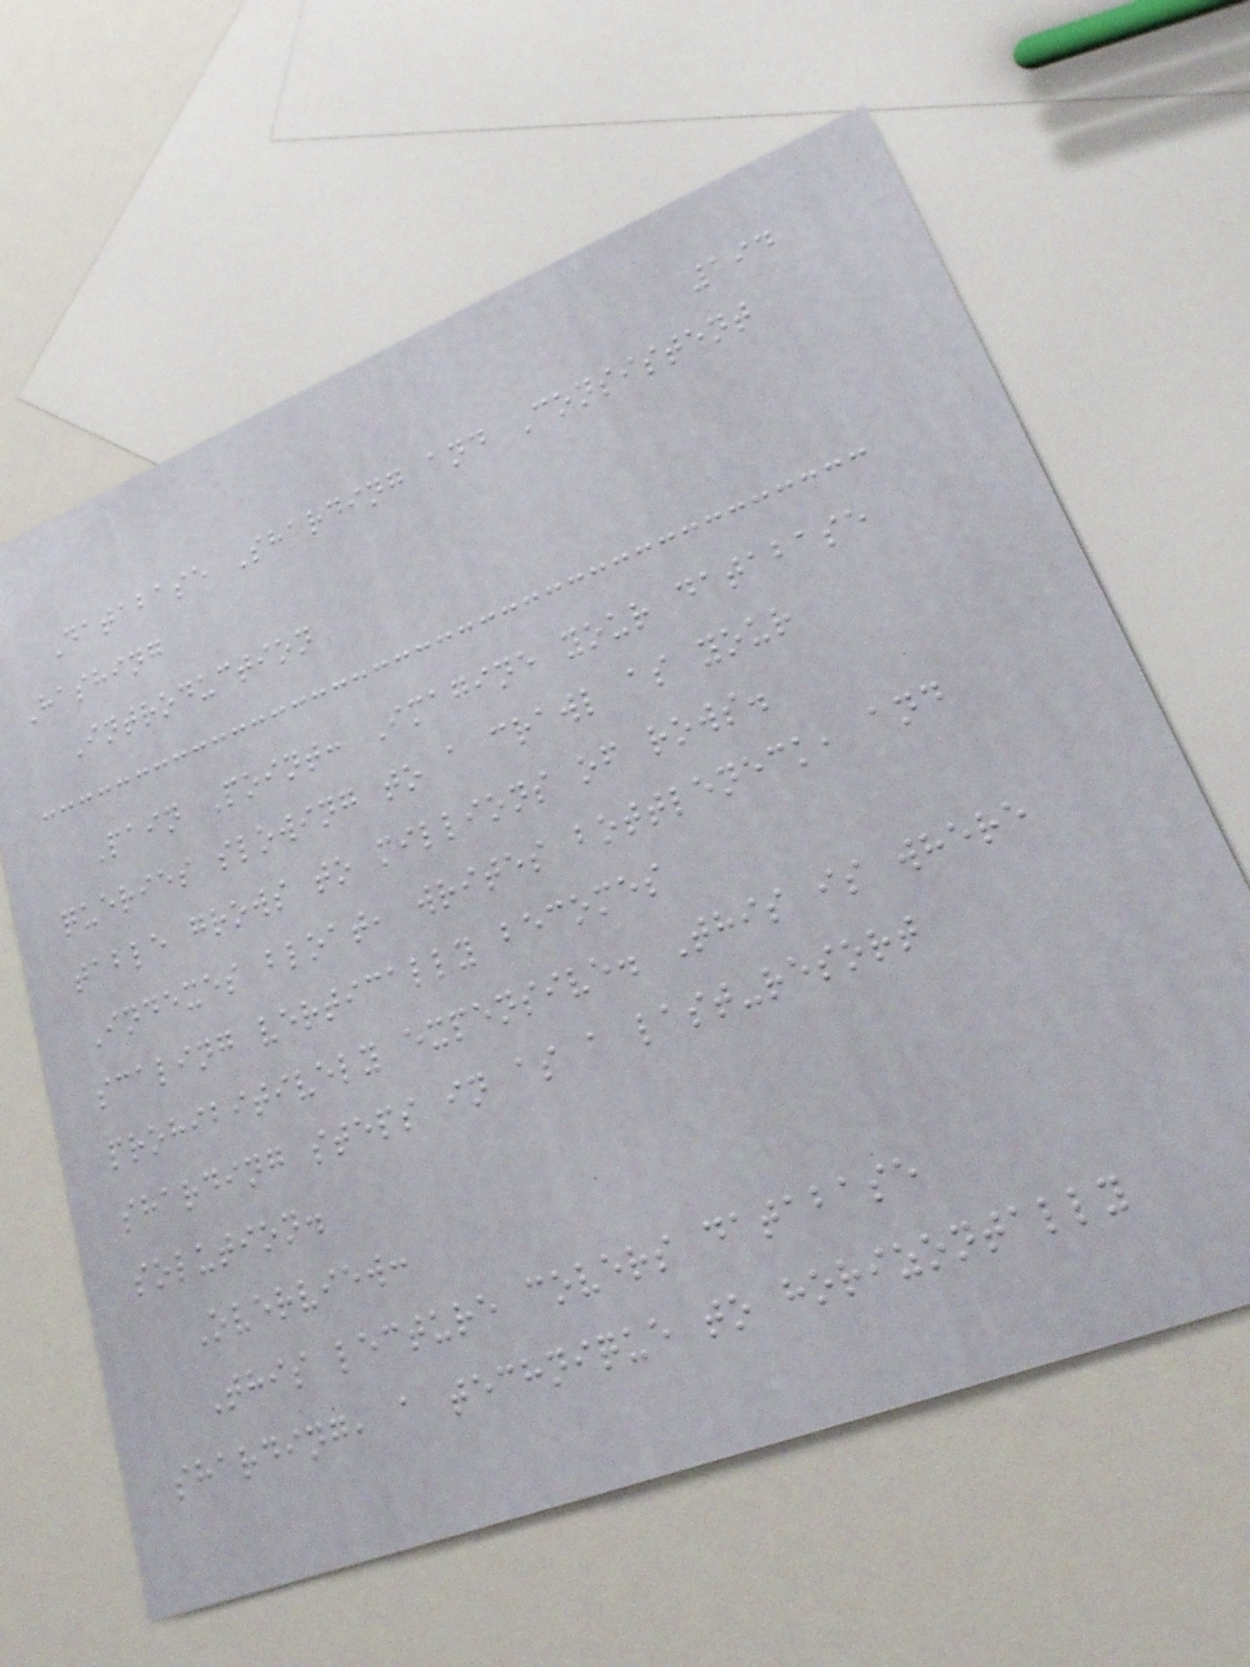194
Database Sharding and Consistent
Hashing
Introduction
Pain Point: Imagine your database
queries slowing to a crawl as your
table grows to millions of rows.
Indexes bloat, writes bottleneck, and
scaling vertically becomes
prohibitively expensive. This is where
sharding steps in as a last-resort
solution.
Overview:
This lecture covers database
sharding, a technique to horizontally
